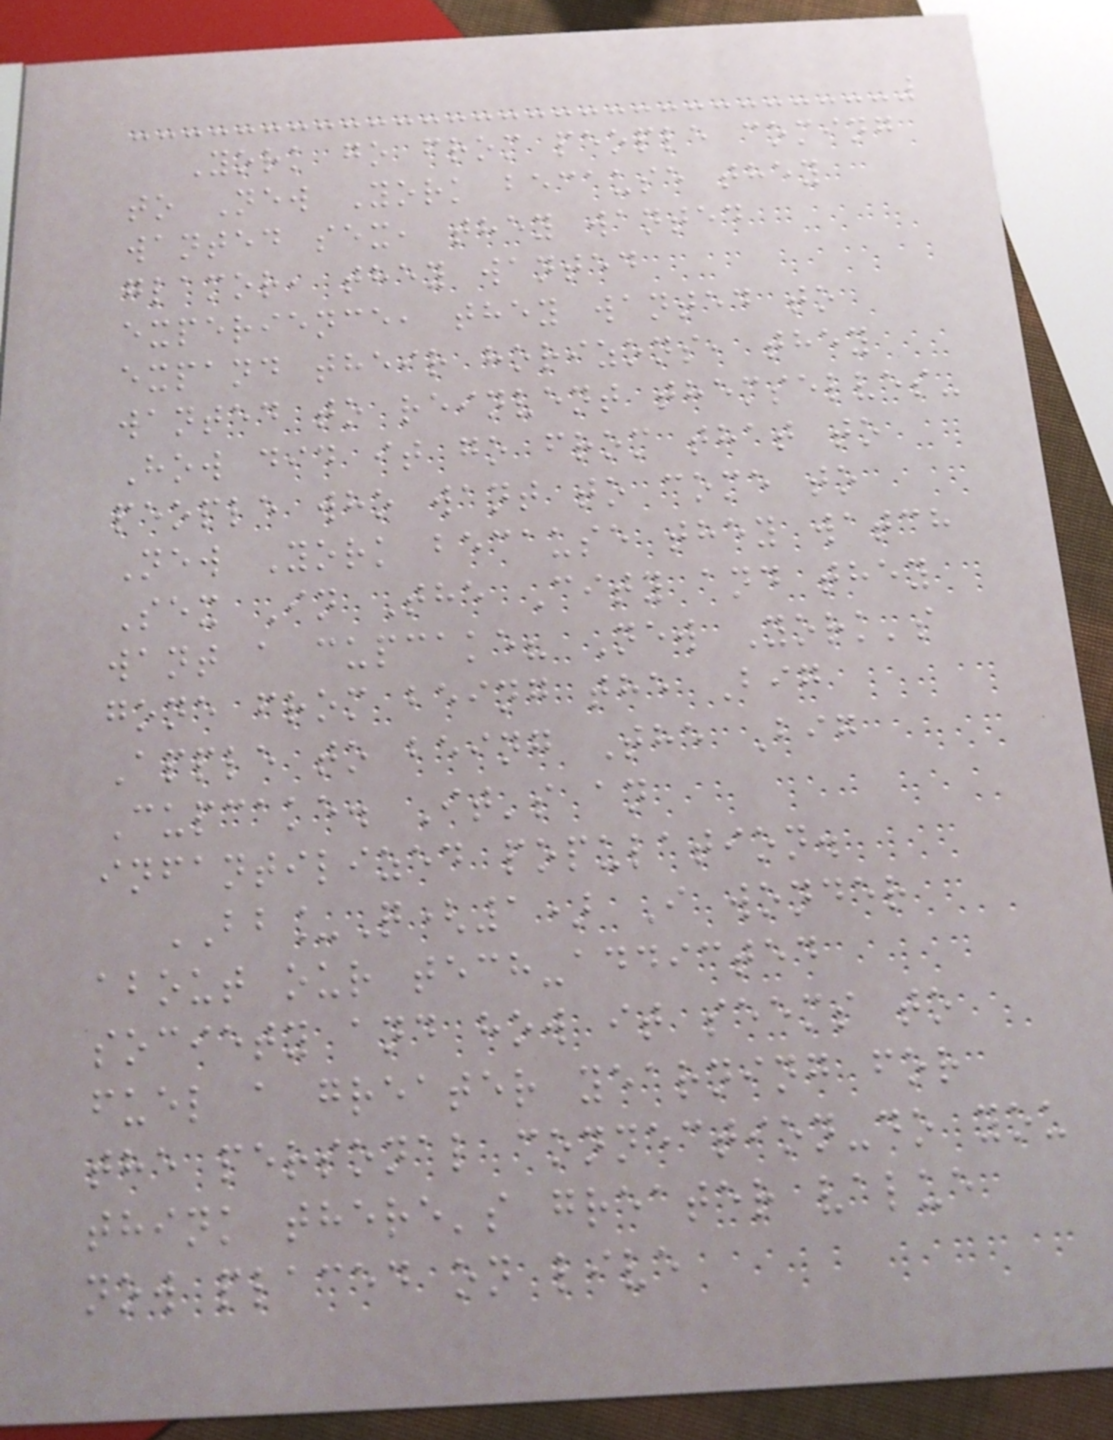York go from people coming
to New York because they
wanted sex, they wanted
glamor, they wanted
experience, they wanted to
expand their horizons, they
wanted to reinvent themselves-
How did it go from that to
people who want to come to
New York because they watch
Sex In The City and they
want a cupcake? New York's
gone from being the Big
Apple to being The Big
Cupcake. It's an
infantilized population.
BB_Q(1) I wonder
about our tech-addicted
society and how it seems to
fuel a greater yearning for
the personal connection-do you
think there's greater value
now placed on live
